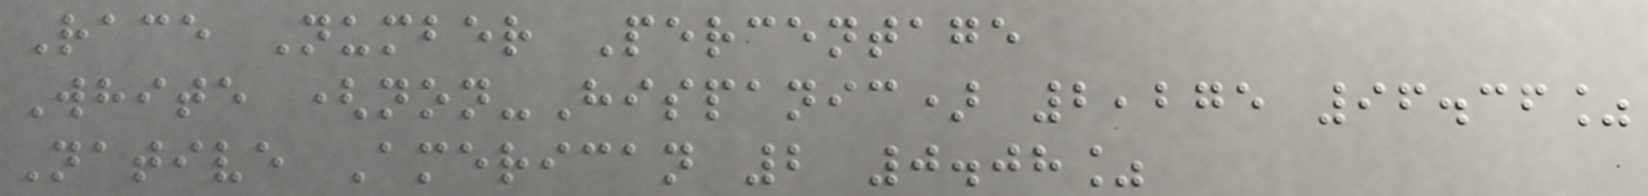Race Number Percentage
White (non-Hispanic) 2,275 96.36%
Native American 2 0.08%
